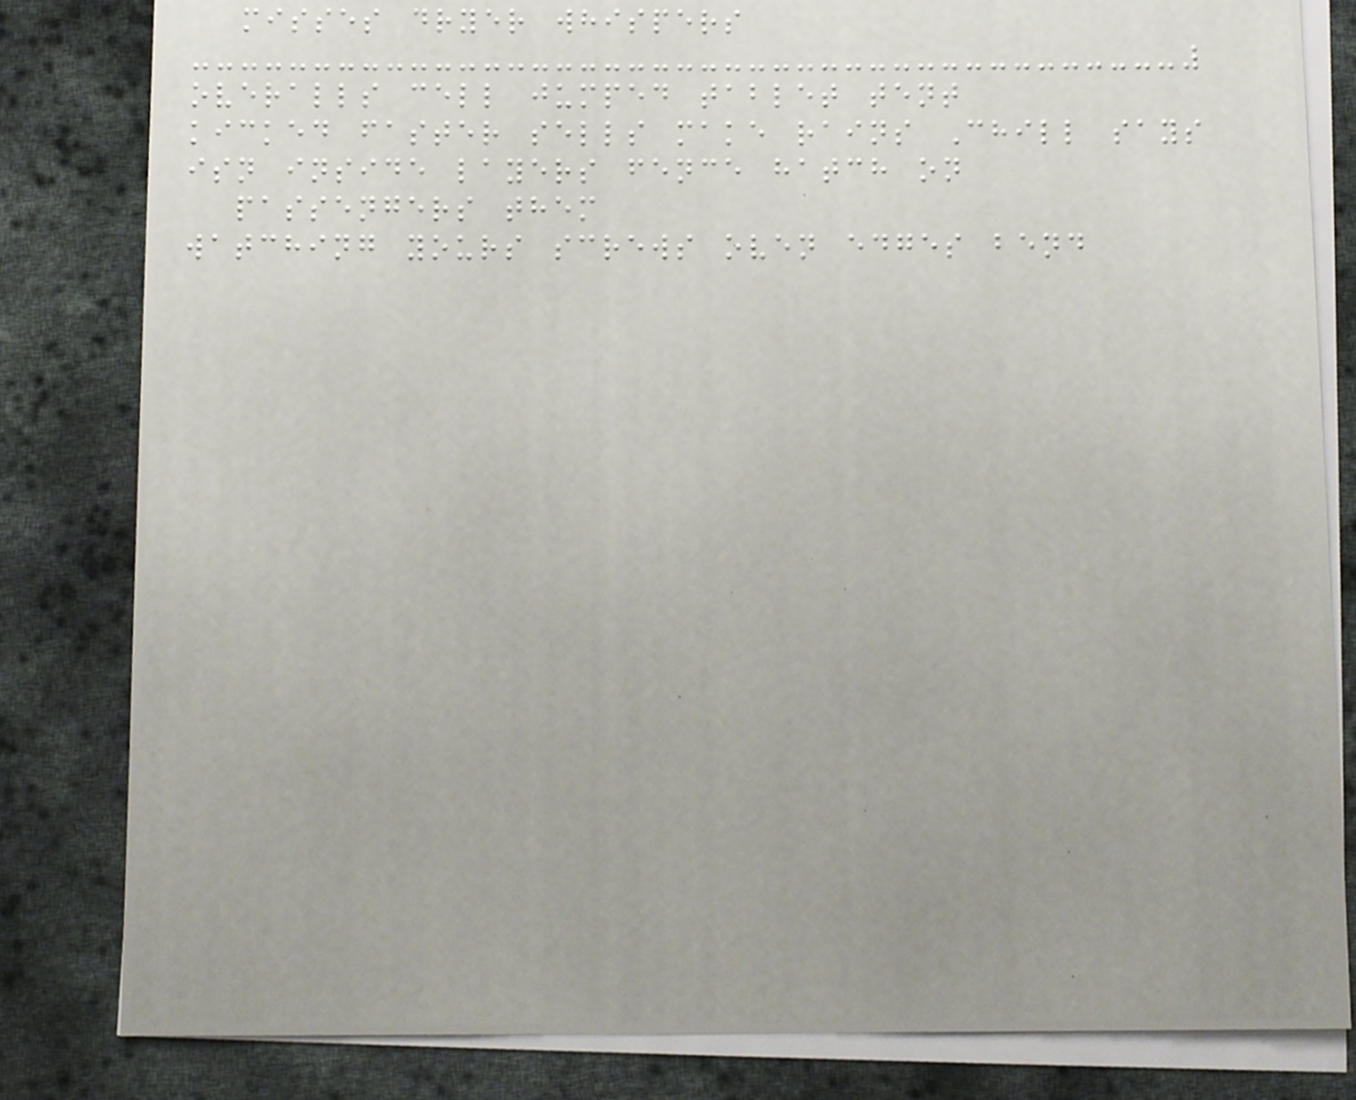misses dryer whispers
overalls cell jumped tablet tent
kicked faster sells make rains Chill says
isn inside layers fence hatch on
passengers them
watching yours screws oven edges bend
